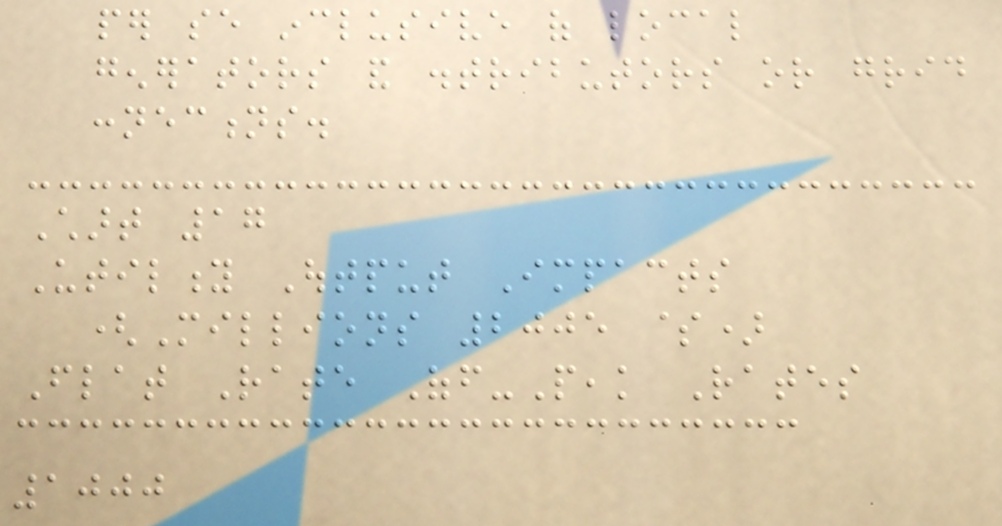per se inclusive of local
generators and distributors or grid
connections.
Chart 17
Utility Output Impacts
(Millions 2005 $)
Flat Rate Off-Peak Rates
1000
